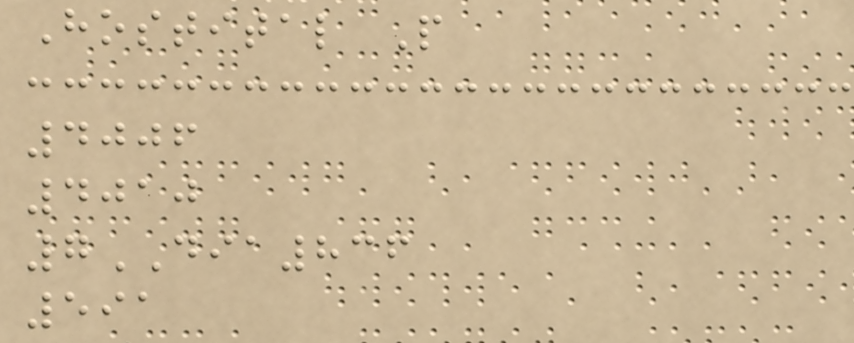Hostital P
4006
4010
7DIA836
591
